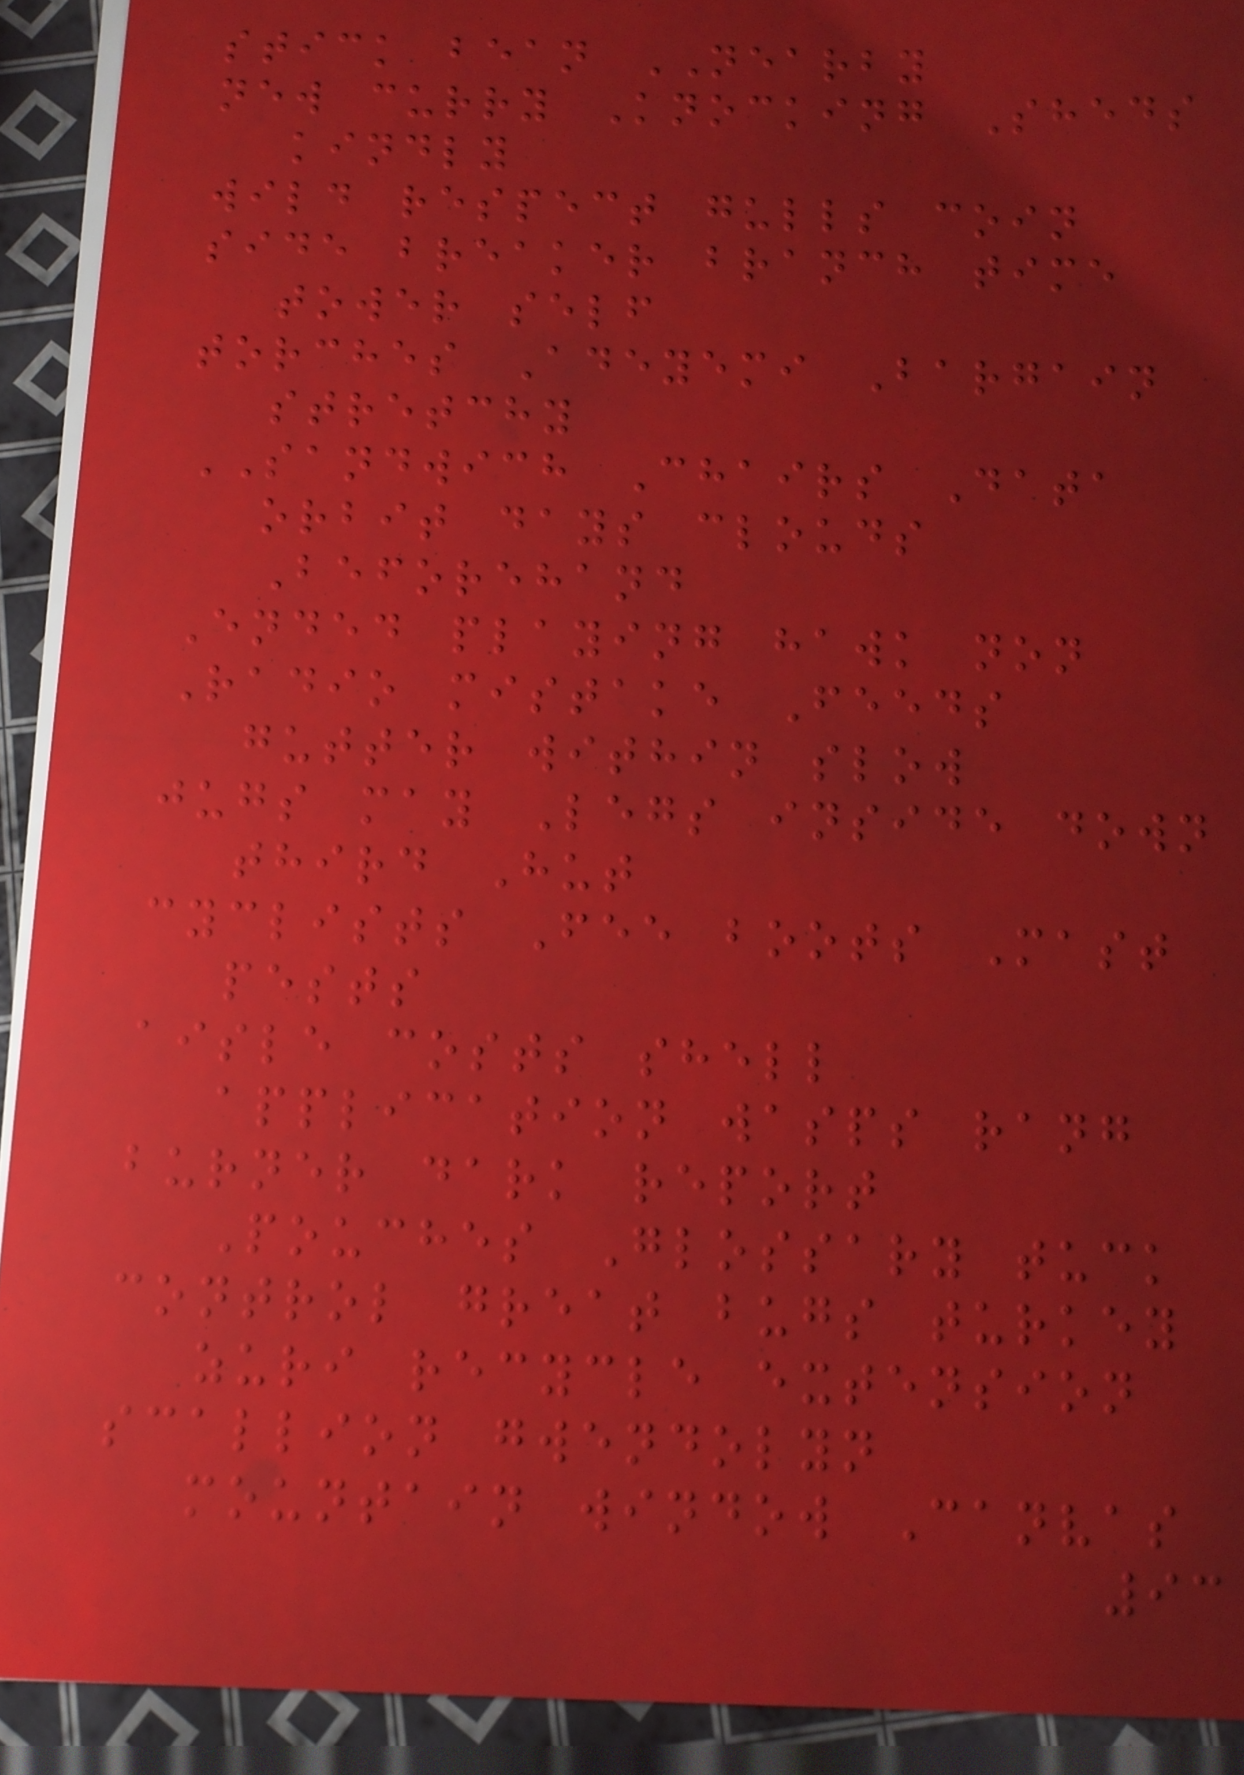stick bean NEARBY
new curry Knocking Sheds
kindly
wild respect gulls coin
side breaker branch time
tower self
torches Adeyemi Bargain
stretchy
SANDWICH Chairs Data
orbit days clouds
Beforehand
Ended playing hawk non
Radio mistake Feeds
gutter within slow
jugs may Legs inside down
third Hut
cyclists Fee boots Mast
pests
aisle costs shell
application wasps rang
burner dark report
Pouches Glossary tuck
control great bugs turkey
zuri recycle extension
scallion gwendolyn
mountain window Canvas
93
